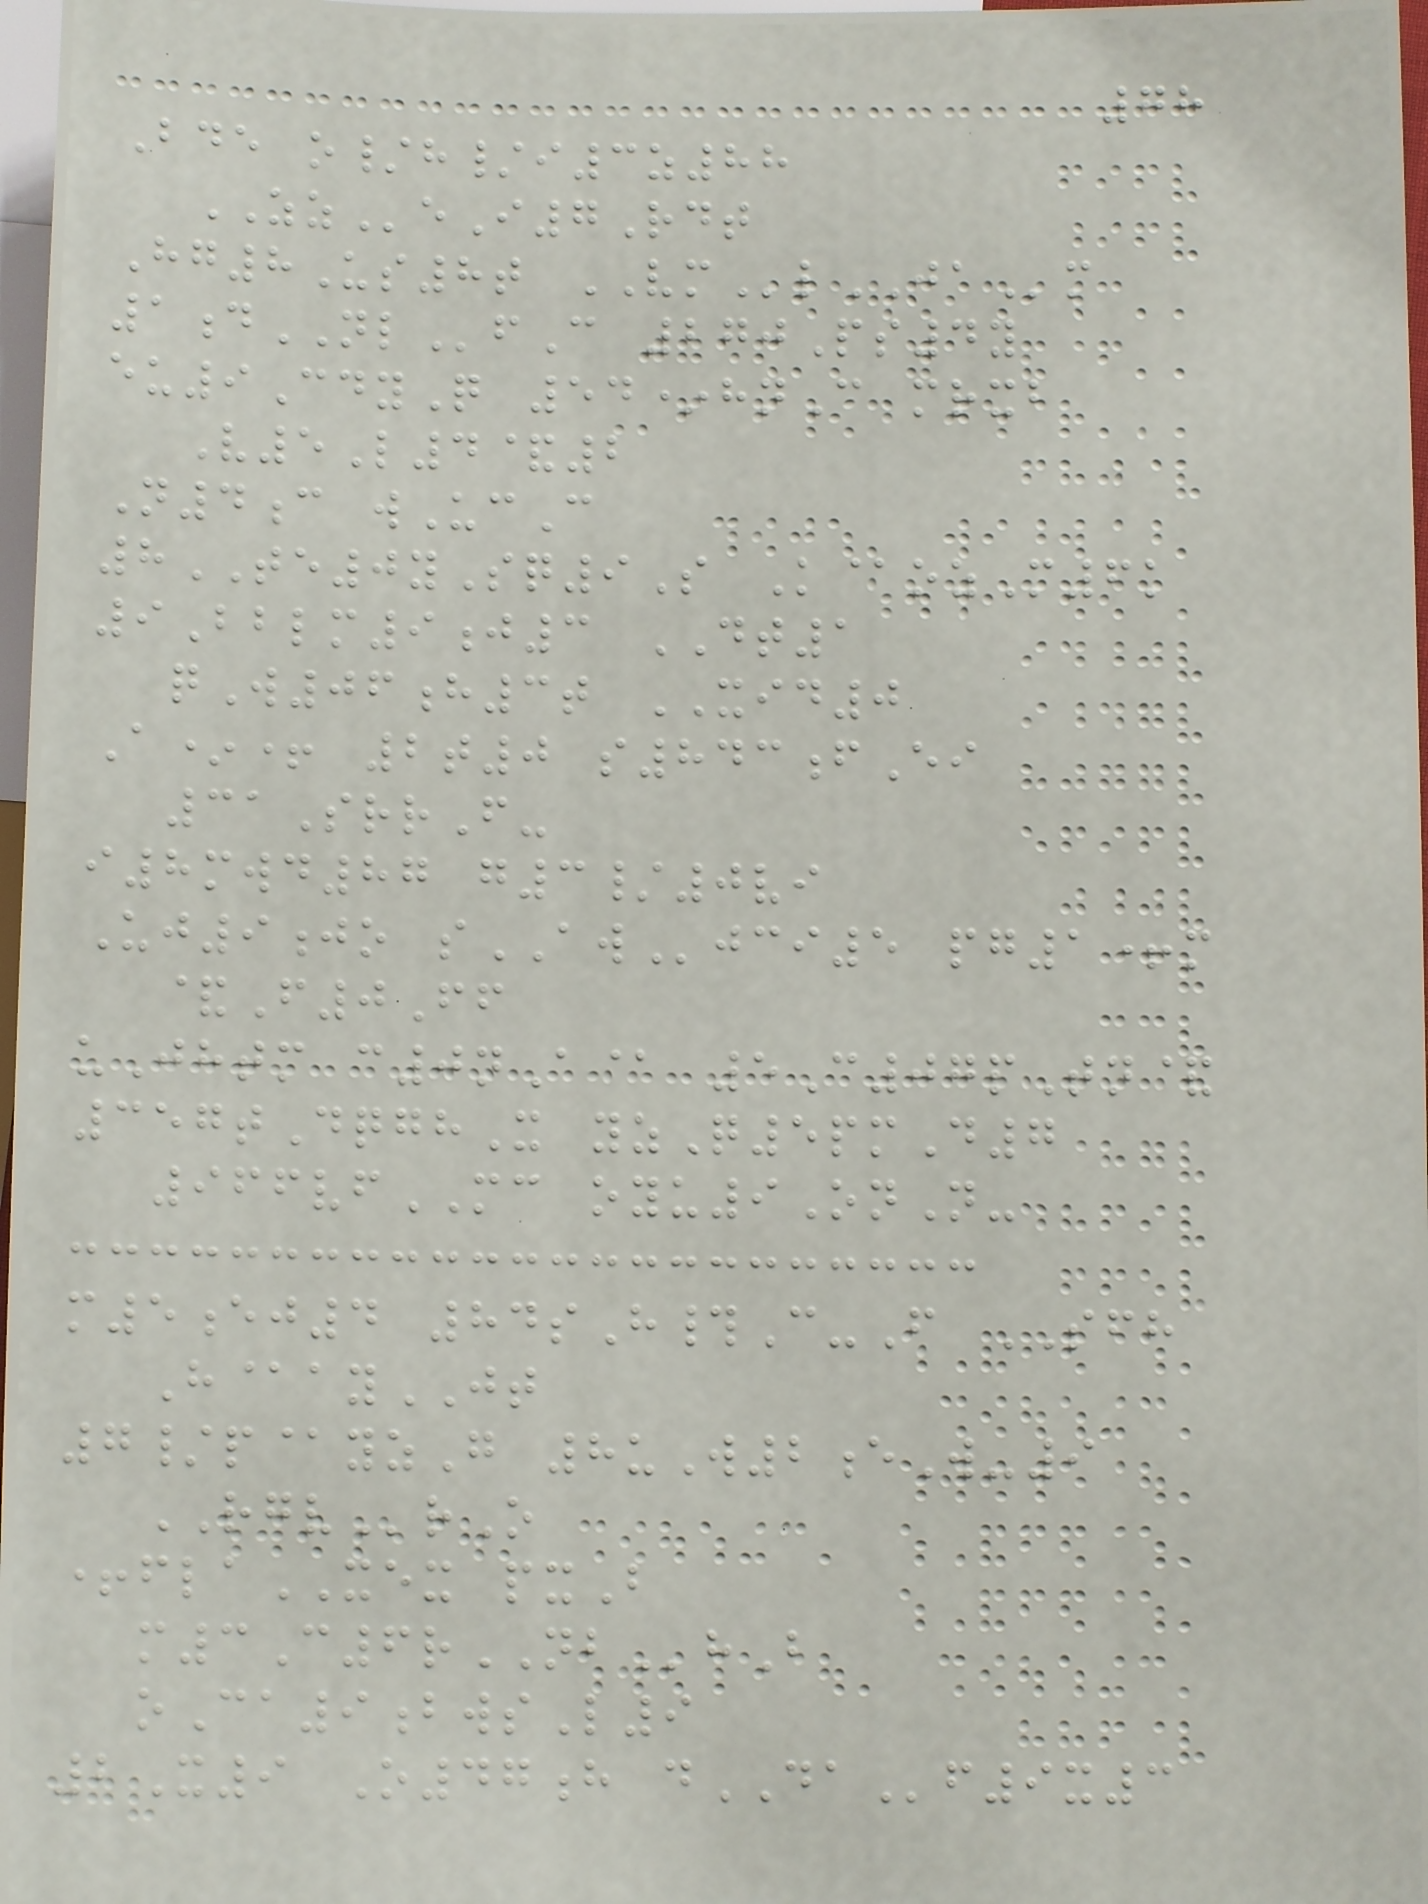78
Bde o/h/i3z88
ZZeI7Rdt
Hg8Us8t VMlJAm
1dNLfC 270Ps4y
eu9CdyQ 54*hnC mrxb
V5L4&2
N4c wUcC
8TE0ySq9S K@ozM6k
9Bblm9j3 DT1
qW06h3t XID0
A*+ 2t0 s843fEi
31SrrF-
i8mwd87 g3/0vi
Uj9jo sAWjci5 pg1+m
&F0Ff
uJhtm c0nA@ 5C07pTn&
357tDqghX yzQ5pmD7
966vfMC oyu9OnN-
m5ej4 84sH#C-F SFH
H@ayJT
7/p@yzG 8uW2eW-9
RGVrO
+flaXEX pxB
m3C6rNBhB
oCa9bwsL9
2X9 O47h dDAf9x3
